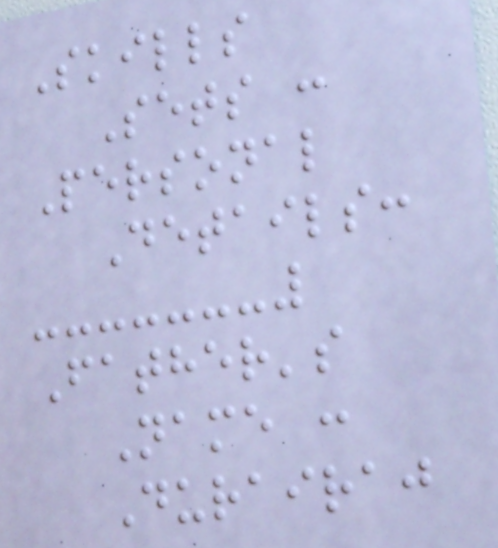Skills
Sets :
Personal
Details:
Father's
Name :
Durairaj
